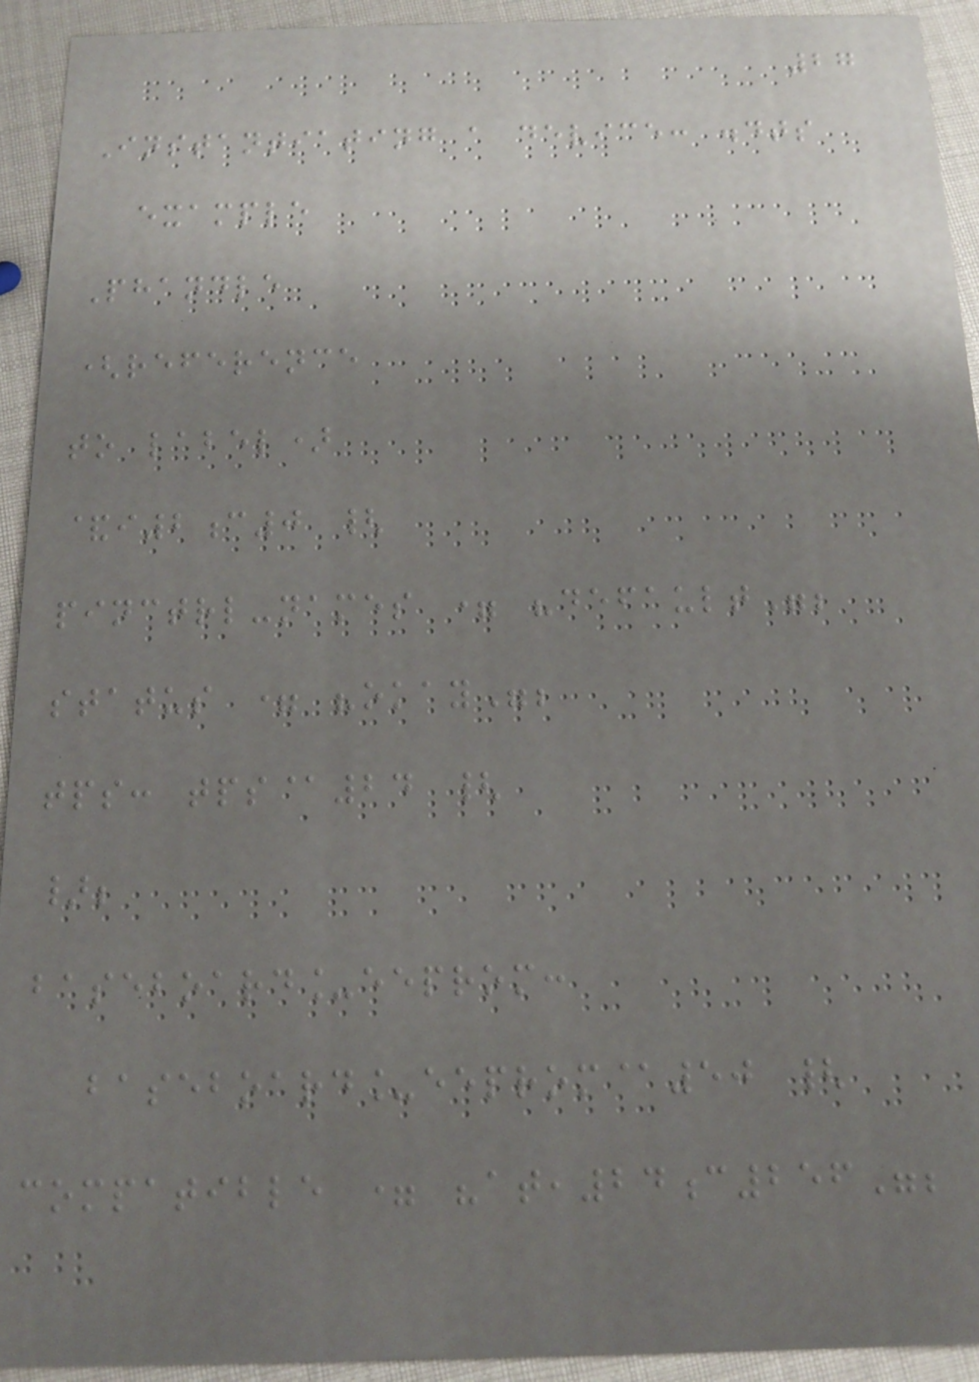27
Instantiating a device: .dts
example
Phandle
(reference
to label)
&i2c0 {
pinctrl-names = "default";
status = "okay";
tps: tps@24 {
};
baseboard_eeprom:
baseboard_eeprom@50 {
compatible = "at,24c256";
